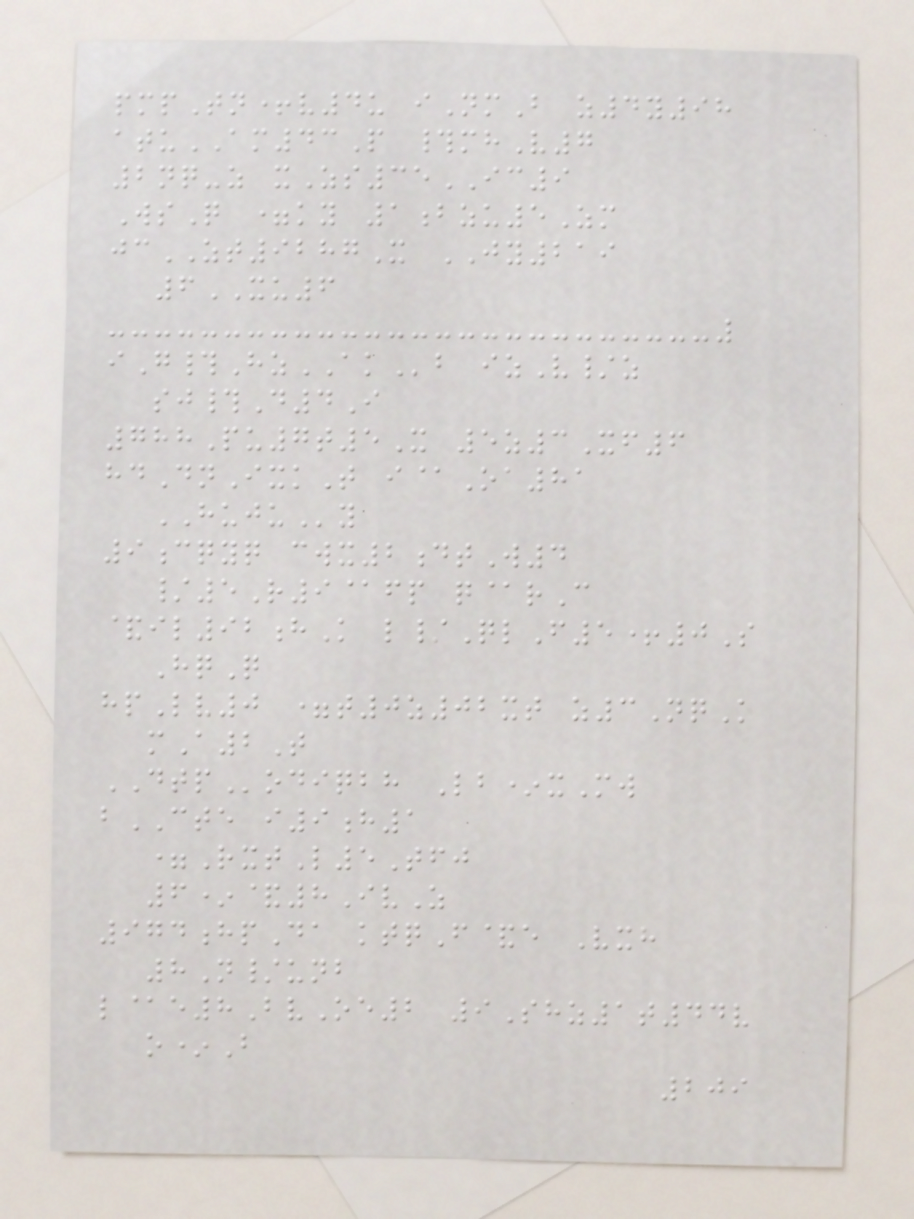pmpTn+v4u iNmB z4y98
atuAM43P #mhV7
2nq-z xZs35IC9
WsQ =ky 1bzu5Zm
jcZT9287X JY219
6XU6
iG#HzAKb izV/z
sj#D4I
788Pu7t5X 5z3Xf6
hdDnIxkT i@Oa81
HUJUy
9cqyq cwx2dtW4
/5R9@fp q@rC
&il92hK l/QlF5+0S
HqQ
hpLv0 =t0z02xt z3NqK
mA2T
DTPodiqbh Lb*xMw
bCTE i9h1
=RxtL5Tfj
6*&8IvZ
974hpDa ktqF&e Vxh
8N/unb
l@e8BvOe2 9Shz1t44v
o*B
209
